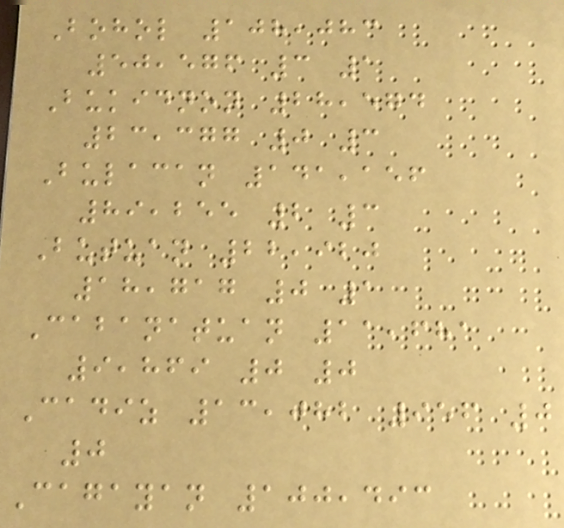Bohol 108,083
50,576 3 1
Bukidnon 28,574
23,377 0 3
Bulacan 141,156
89,255 2 3
Butuan 22,920
18,717 0 1
Cabanatuan 11,681
9,869 0 0
Cadiz 13,082 956 0
0
Cagayan 100,493
